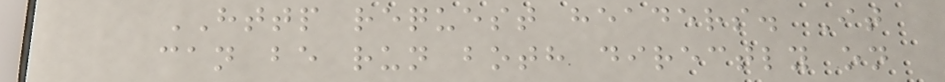HTTP request headers. It
can be run both directly on
